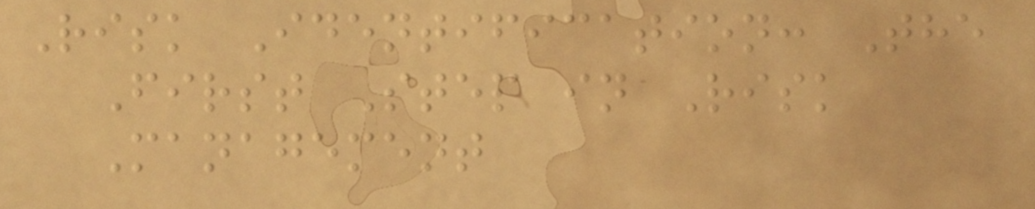Risk Identification: The
First Step in Risk
Management
